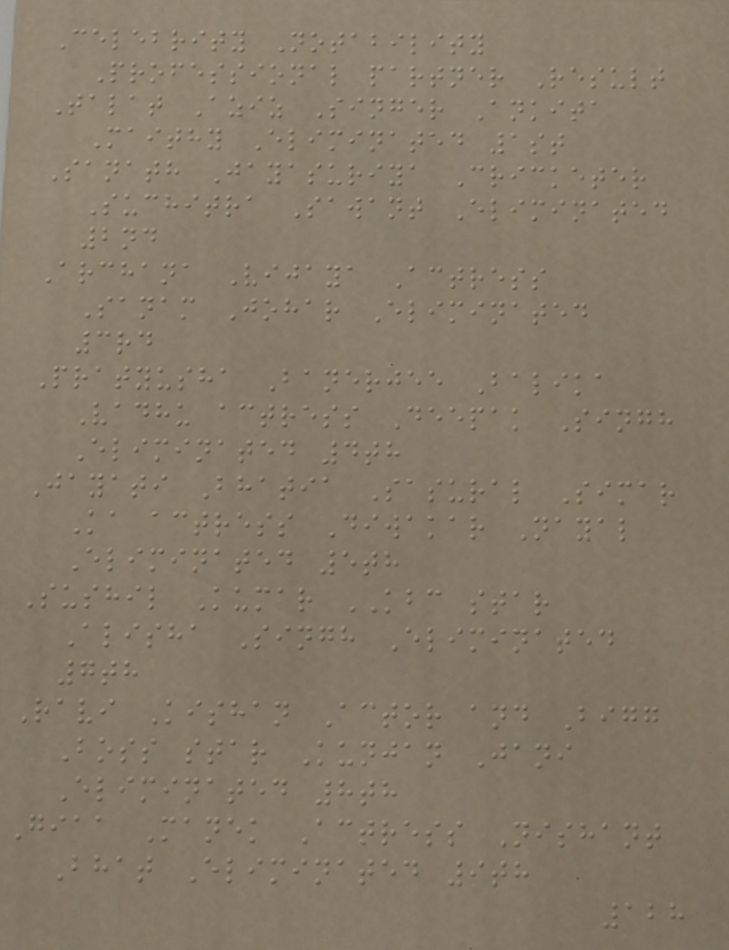Celebrity Notability
Professional partner Result
Talat Aziz Singer Ankita
Maithy Eliminated 1st
Sanath Jayasuriya Cricketer
Suchitra Sawant Eliminated
2nd
Archana Vijaya Actress
Sanam Johar Eliminated
3rd
Pratyusha Banerjee Balika
Vadhu actress Deepak Singh
Eliminated 4th
Jayati Bhatia Sasural Simar
Ka actress Diwakar Nayal
Eliminated 5th
Sushil Kumar KBC star
Alisha Singh Eliminated
7th
Ravi Kishan Actor and Bigg
Boss star Kunjan Jani
Eliminated 8th
Giaa Manek Actress Nishant
Bhat Eliminated 9th
128
